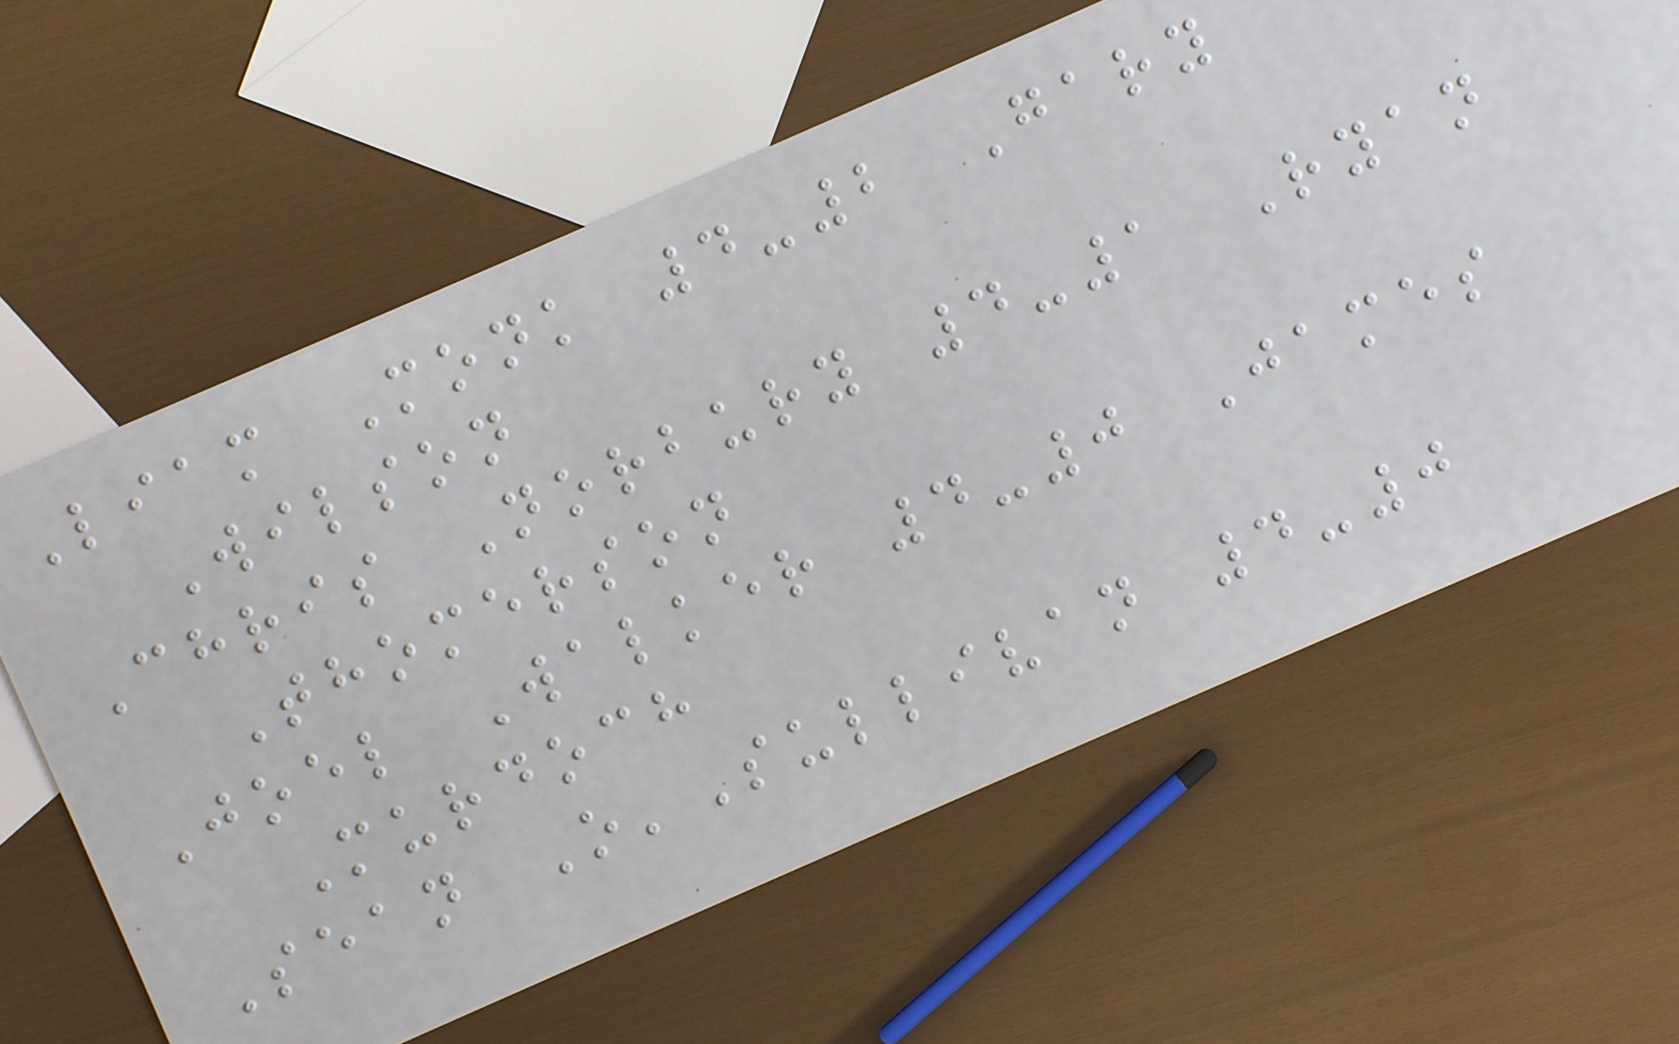Liam Monk 4-2 Gary
Wilson
Chris Norbury 4-1 Ryan
Thomerson
Joel Walker 4-0 James
Murdoch
Sean O'Sullivan 4-0
